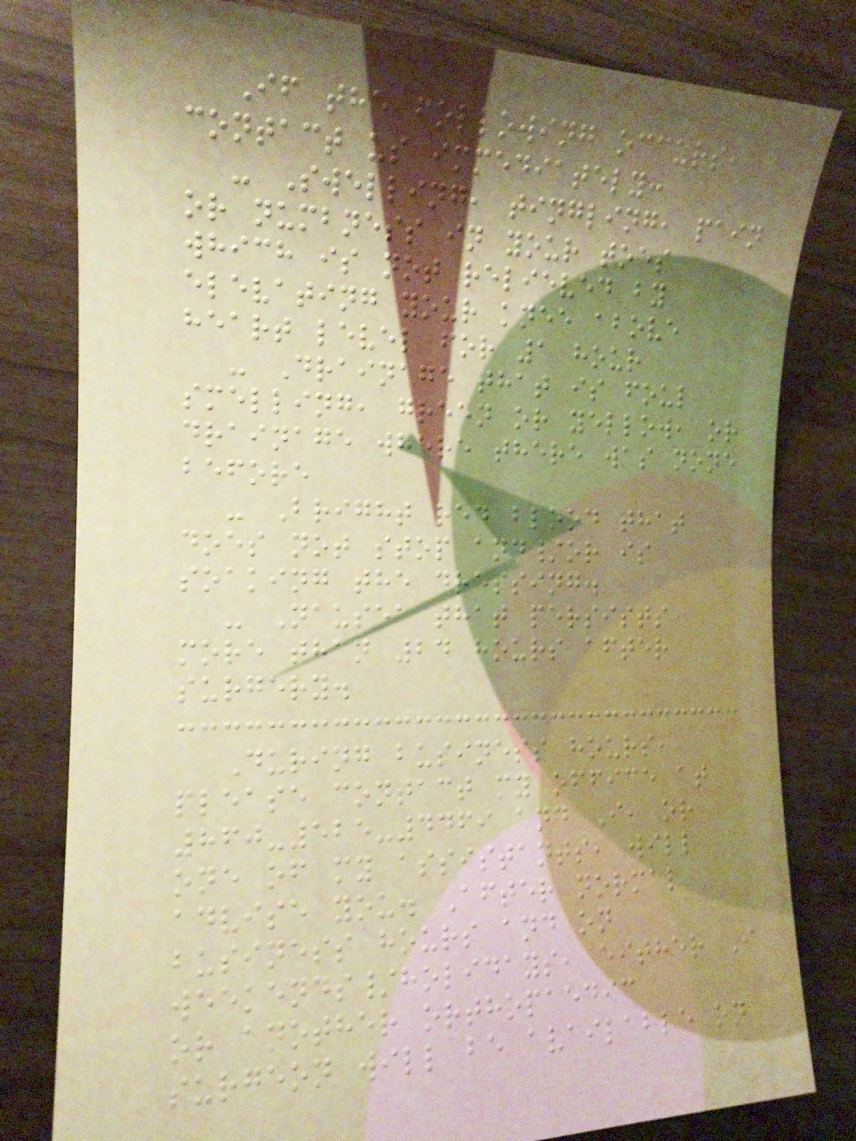If the following occurs,
contact us immediately:
- Swelling, tingling, pain
or numbness in your toes
which is not relieved by
elevating your knee above
heart level for 1 hour
- Drainage that is foul
smelling, green or yellow, or
drainage where there was none
before
- Bright red blood that
does not stop and/or is
soaking the dressing.
- Nausea that persists
more than 24 hours after
surgery.
During business hours,
please contact my office at
860-525-4469 and I, or
one of my assistants, will
advise you. After normal
business hours and on
weekends/holidays, either I
or another orthopaedic
surgeon will be available on
